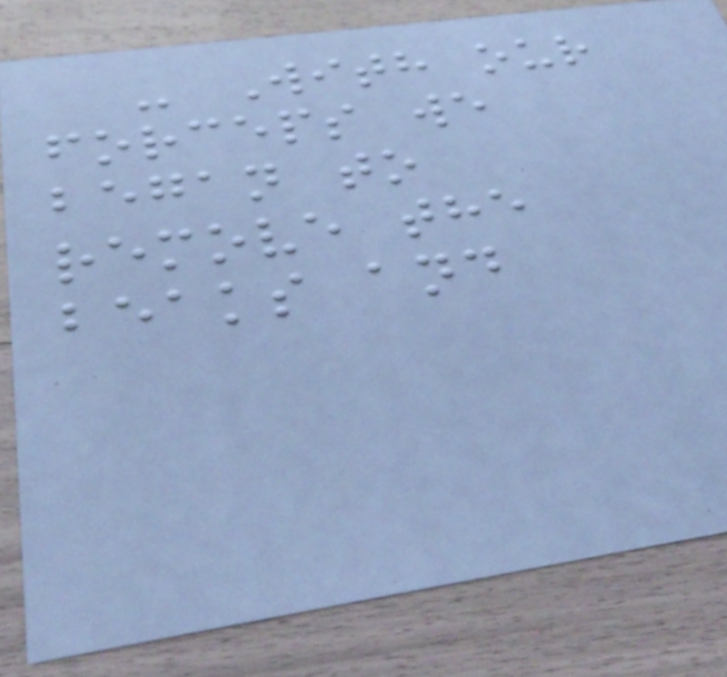- With our
forceps we
began to
remove the
beaks and
